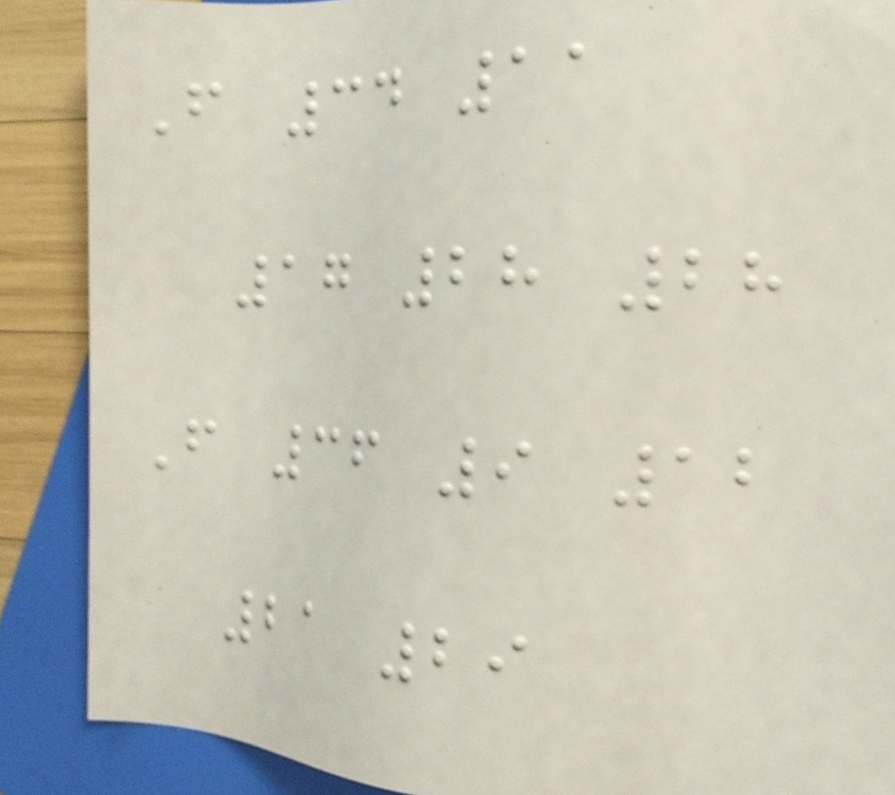F 34 11
17 28 28
F 36 9 12
21 29
